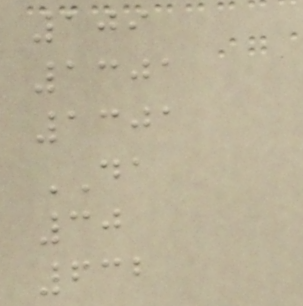109
1301
1301
DA
30
632
